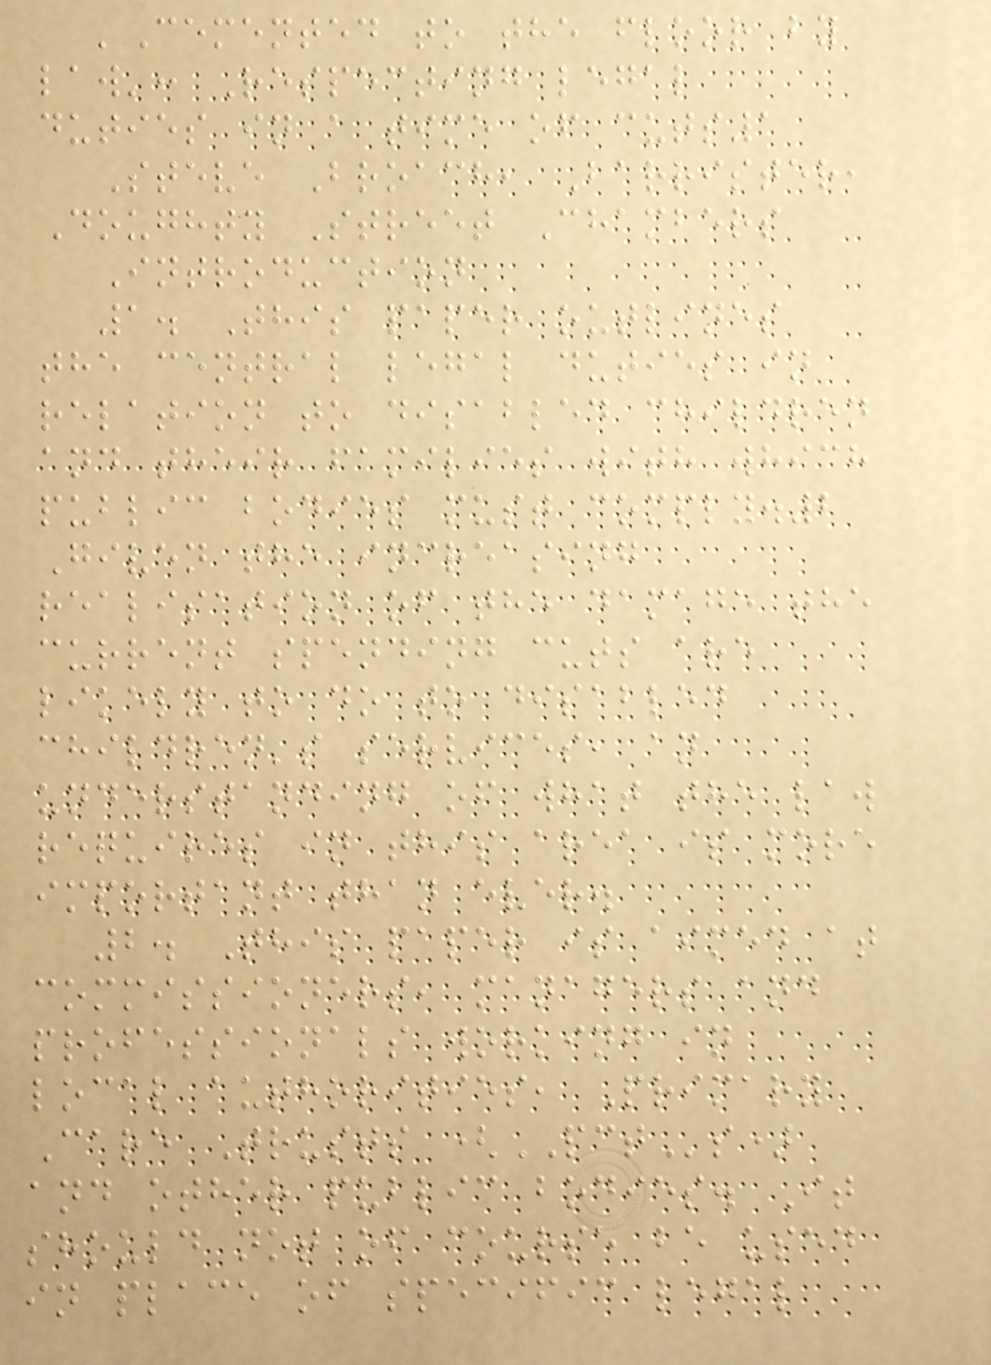'Cemented to the floor by
law': Respecting legal
duties in a time of cuts1
Steve Broach, Barrister,
Doughty Street Chambers
Introduction
1. This paper outlines
the central legal duties in
relation to disabled children
and their families with which
public bodies must comply.2
Given the increasing
realisation of the damage the
current spending cuts are
likely to do to disabled
children's services, an
understanding of what the law
requires in this area is more
important than ever.
2. This paper is aimed at
commissioners, managers and
professionals working in
local authorities, Primary
Care Trusts (PCTs)
and other public bodies. It
should not of course be used
in place of specific legal
